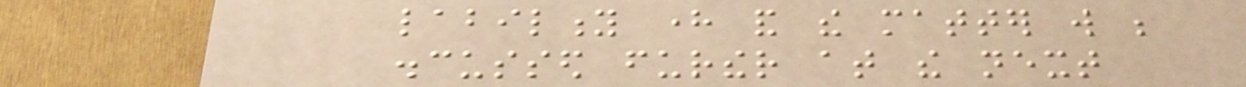lability here and the matter will be
discussed further at the next
